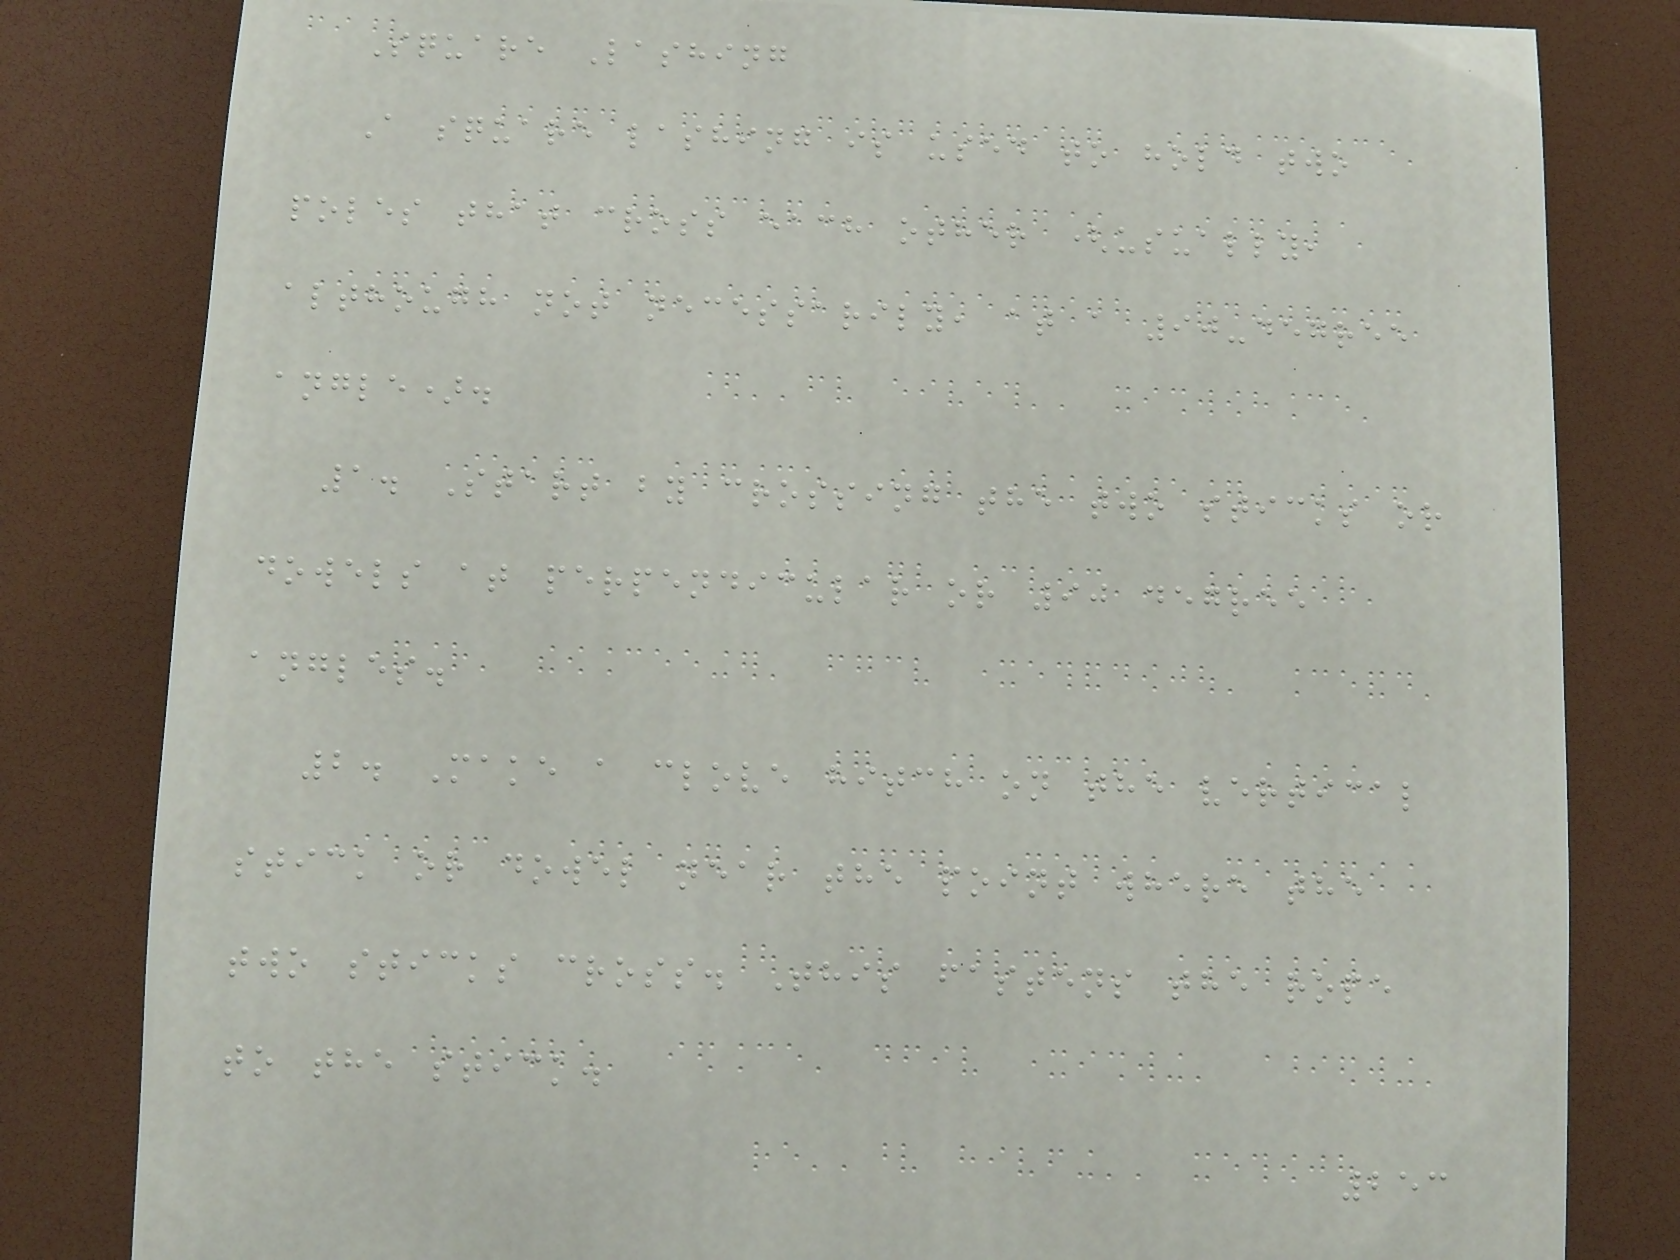Square Lashing
A square lashing is used to hold two
poles that cross each other (usually,
although not necessarily, at a 90-degree
angle).
1. Start by crossing the two sticks or
dowels at perpendicular or 90 degree
angles.
2. Make a clove hitch on the vertical
stick or dowel near the point where the
two sticks cross. This fastens the rope
to the stick.
253
